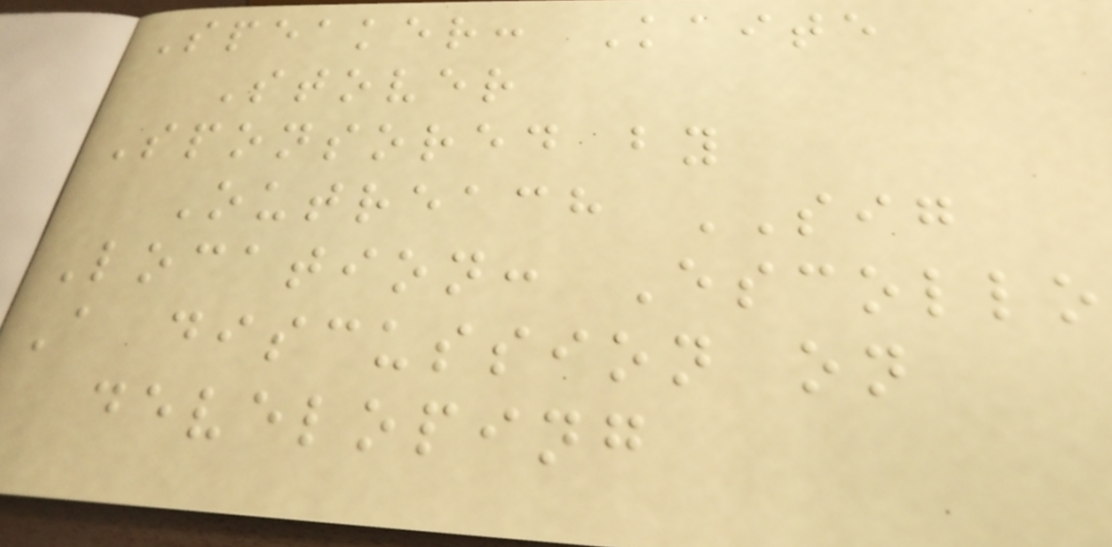Speaker: Kaite
Stover
Sponsored by
Outreach SIG
Location: Escollo
A discussion on
developing
